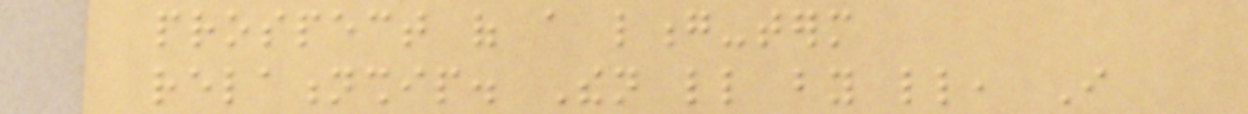prospect of a long-term
relationship. Then little by little, I
